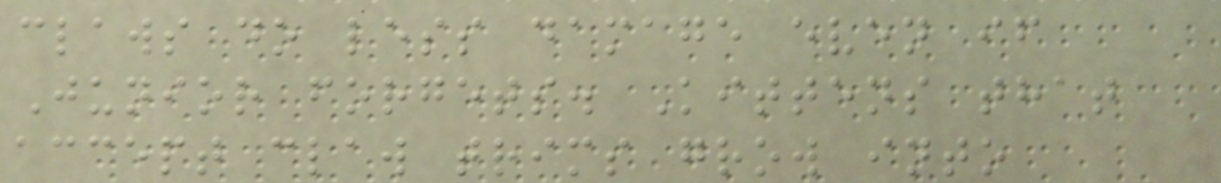claws do less damage even if
Junior forgets. Kittens that
accept claw trims grow into
